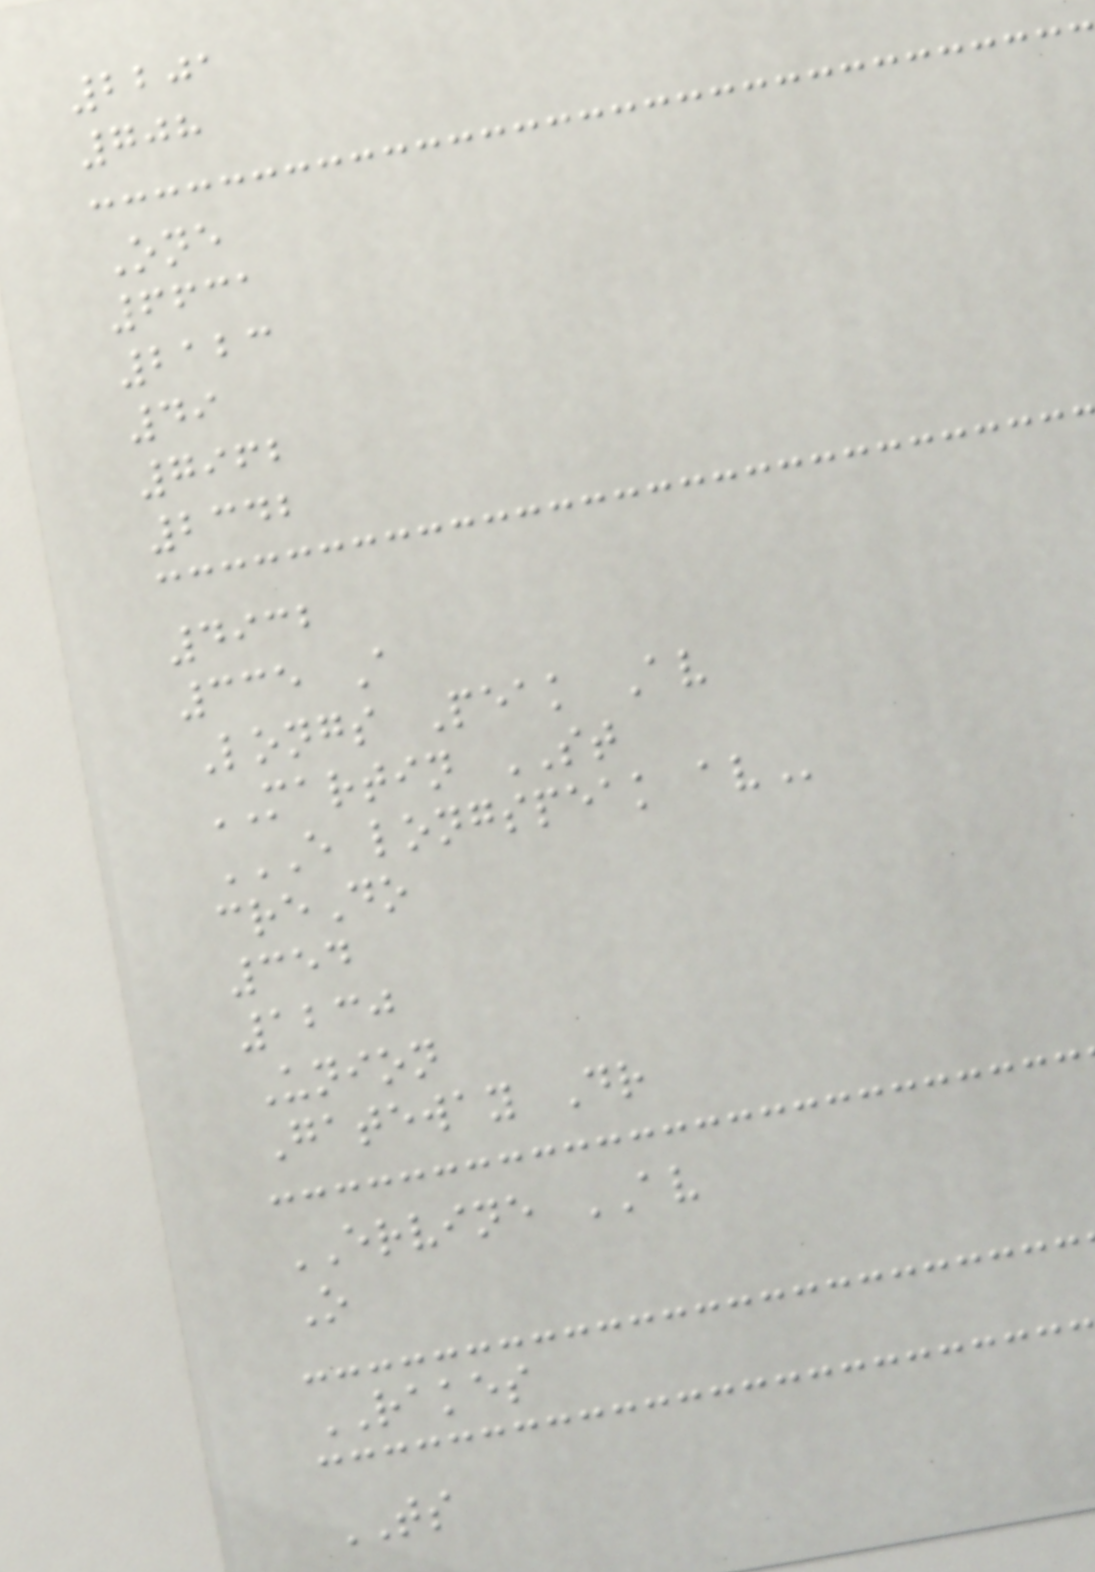2201
708
One
6631
2123
49
7962
2342
4932
335 A
Longs Peak Av
MARTIN ST
E LONGSPEAK AV
creDo
354
1230
Union
Gateway Dr
ERVINE AV
O
RAKES
TS
